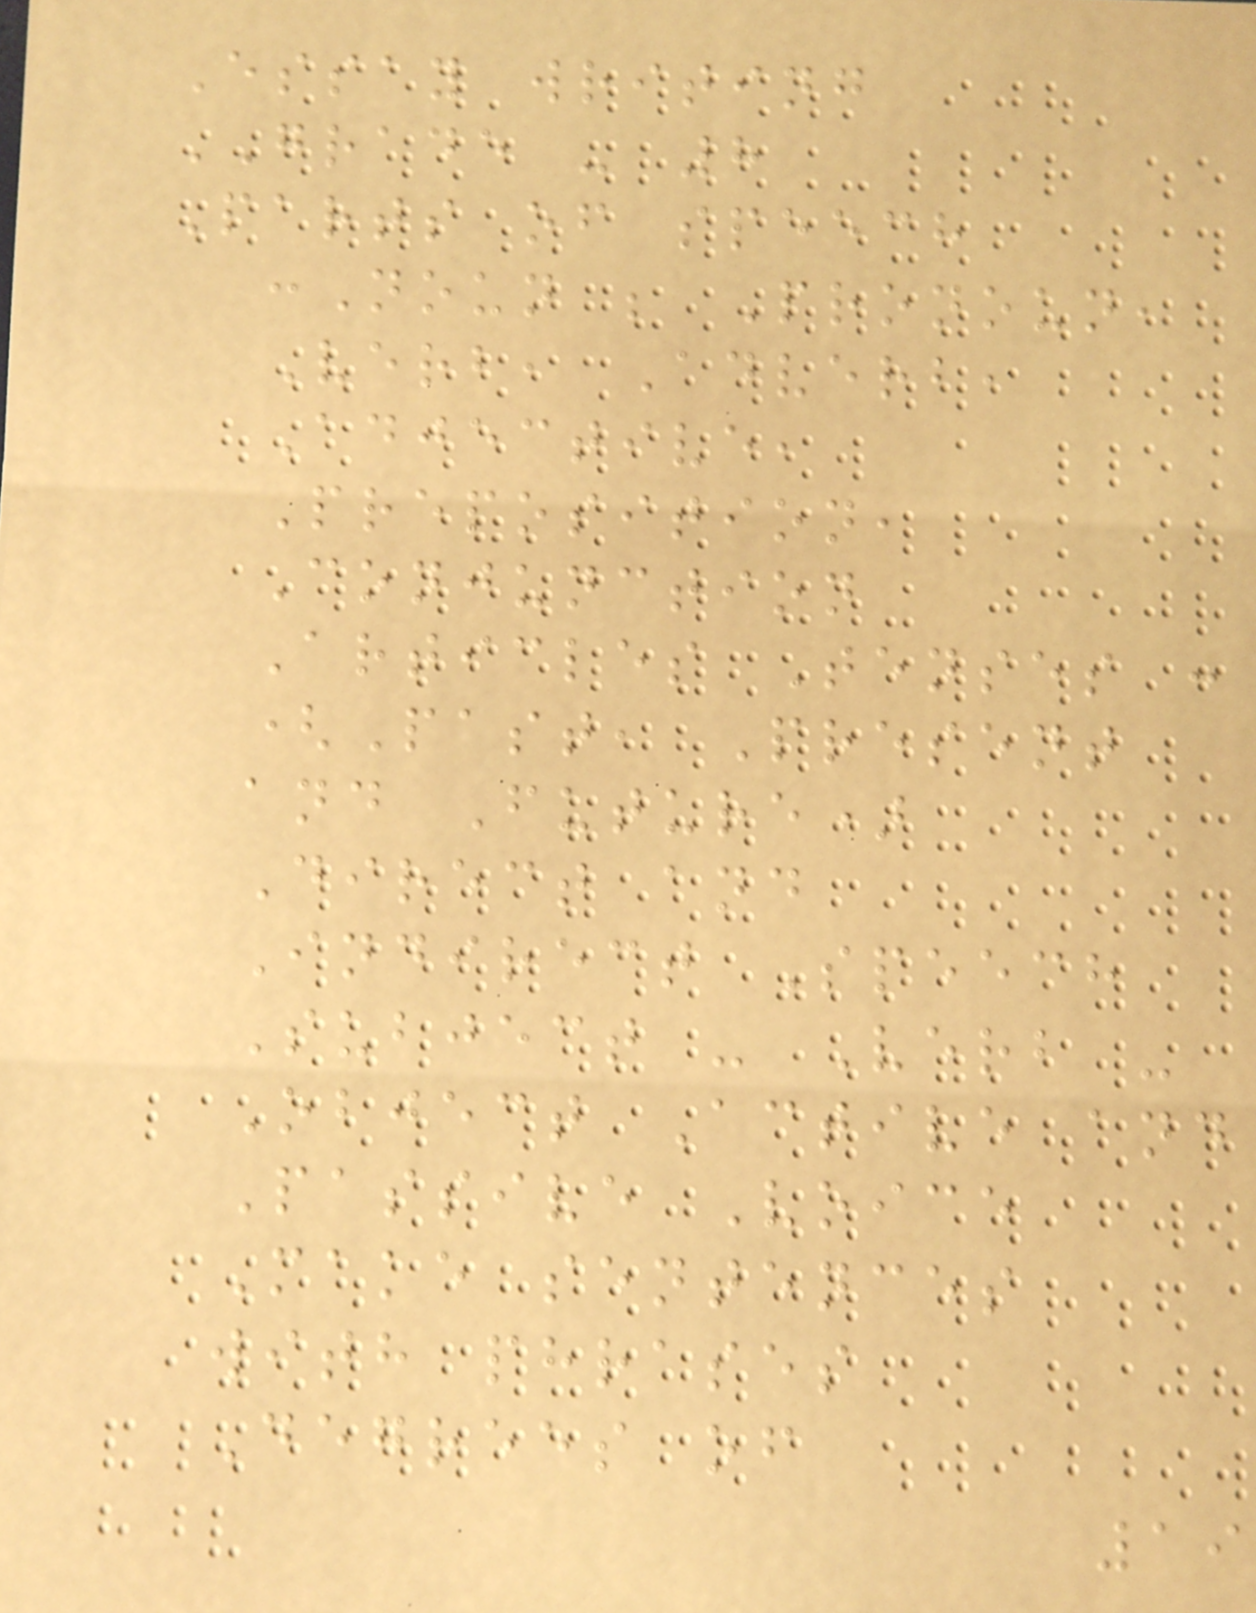Essay writing
GRADE - 8
Parts of speech
:Noun ; Pronoun,
Verb, Adverb,
Adjective,
Preposition,
Conjunction
Articles Tenses :
(Past, Present
and Future)
Direct and
Indirect Speech
Subject - Verb -
Object Active and
Passive Voice
Make sentences
with phrases
Degrees of
19
